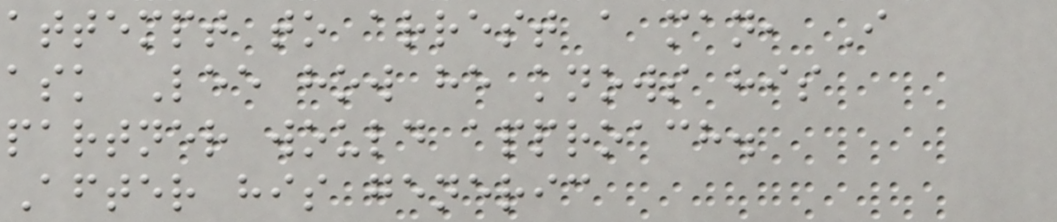attempt to arrest a man, I
ask Lee how he knows his
partner would approach.
After his generic
